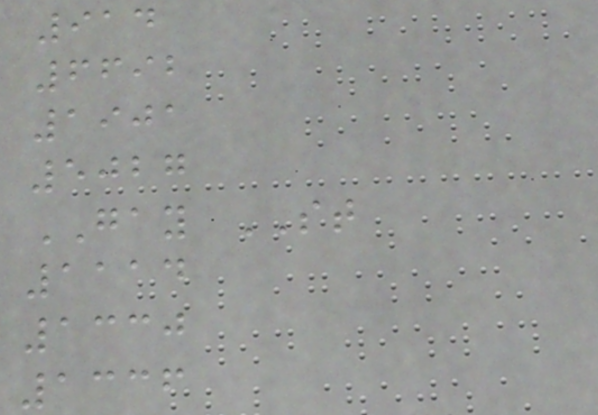914
6692
1901
5027
GAY ST
1114
1330
1336
